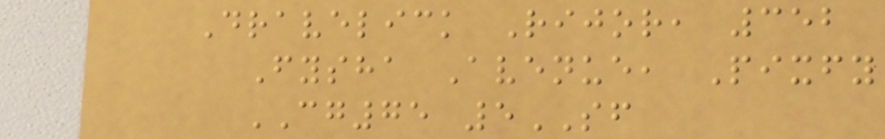Dravelick Rijor, 352
Fysha Avenue, Pixfy
CG75 5SF
